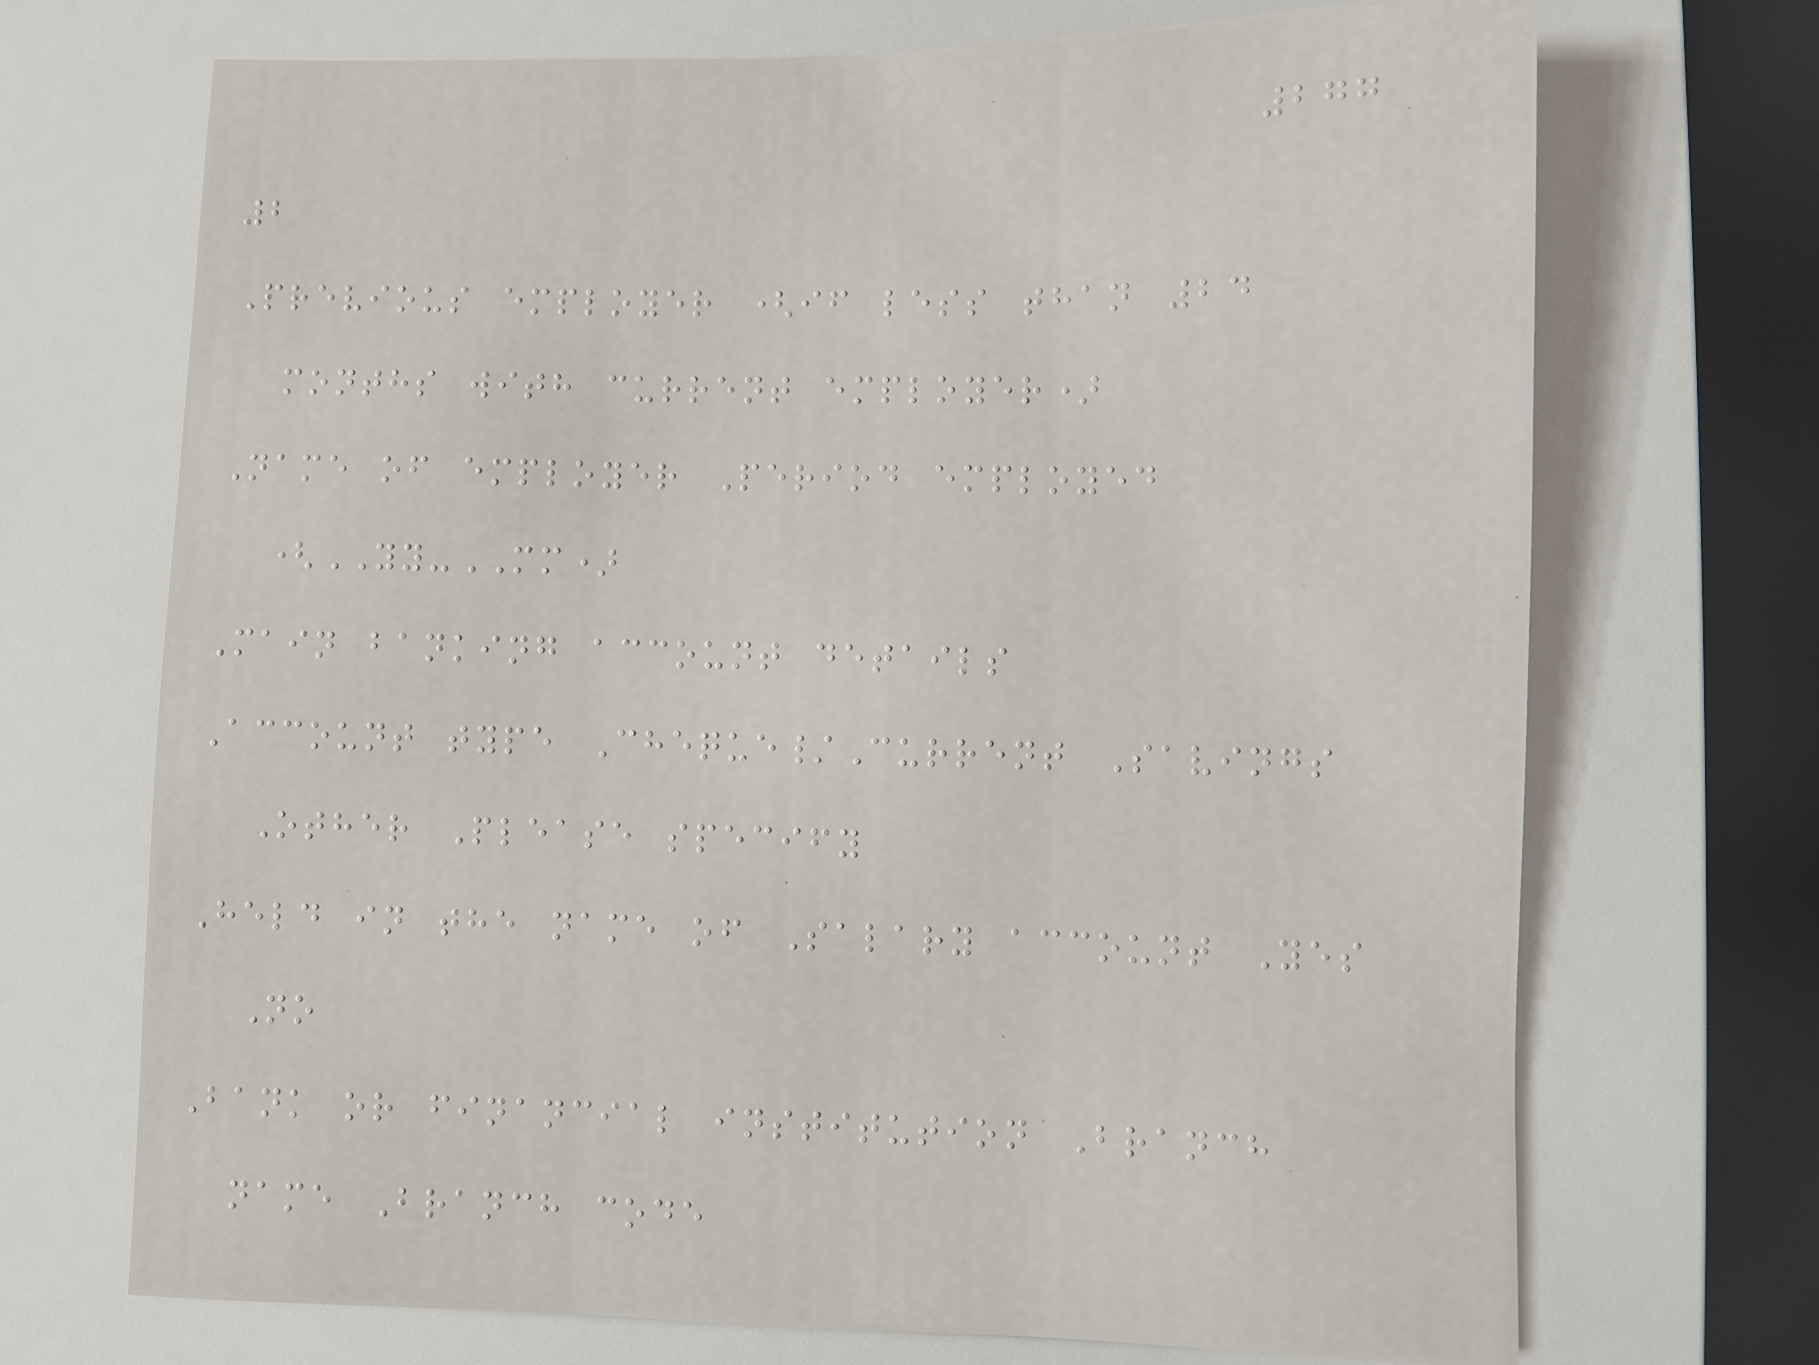277
2
Previous employer (if less than 24
months with current employer)
Name of employer Period employed
(YY-MM)
Main banking account details
Account type Cheque/Current Savings
Other Please specify
Held in the name of Salary account Yes
No
Bank or financial institution Branch
name Branch code
